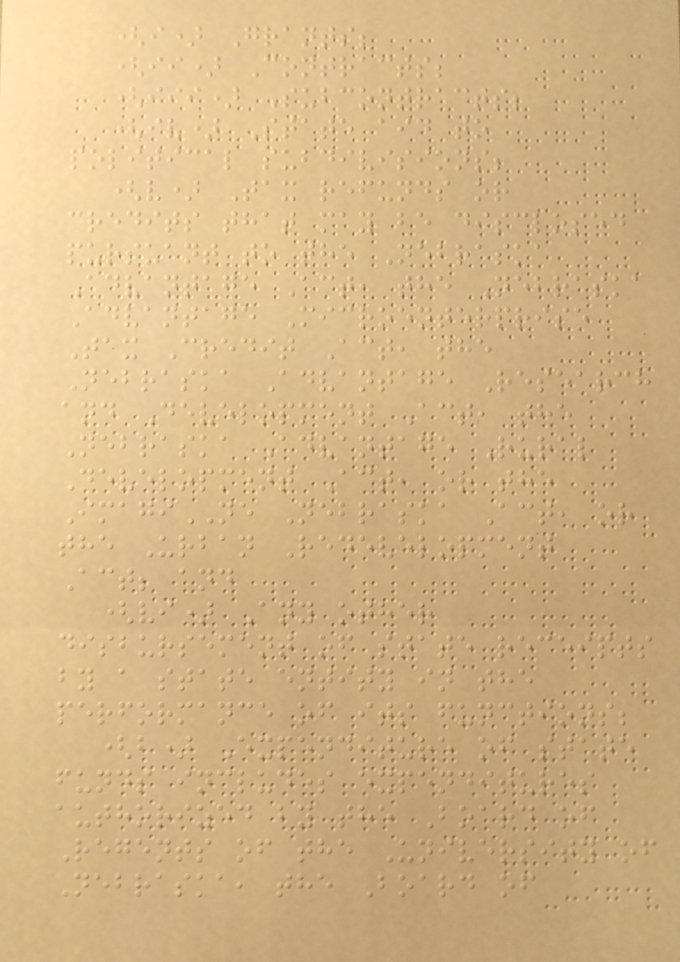(i) Grants;
(ii) Contracts;
(iii) Subcontracts;
(iv) State aid to
political subdivisions;
(v) Tax refunds or
credits that may be disclosed
pursuant to the Nebraska
Advantage Act, the Nebraska
Advantage Microenterprise
Tax Credit Act, the
Nebraska Advantage Research
and Development Act, the
Nebraska Advantage Rural
Development Act, or the
ImagiNE Nebraska Act, or
the Urban Redevelopment
Act; and
(vi) Any other
disbursement of state receipts
by a state entity in the
performance of its functions;
(b) Expenditure of state
funds includes expenditures
authorized by the Board of
Regents of the University of
Nebraska, the Board of
